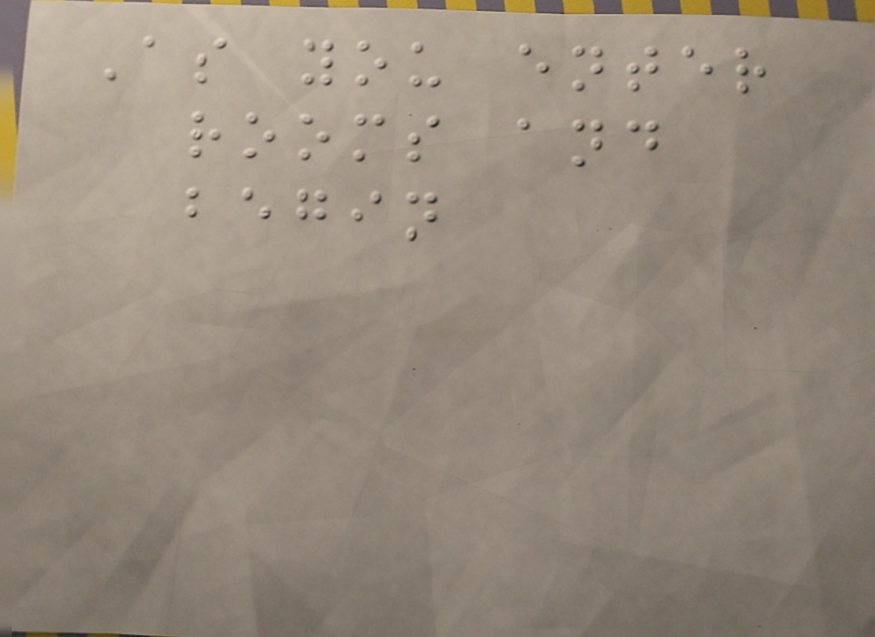As you enter
rooms and
begin
